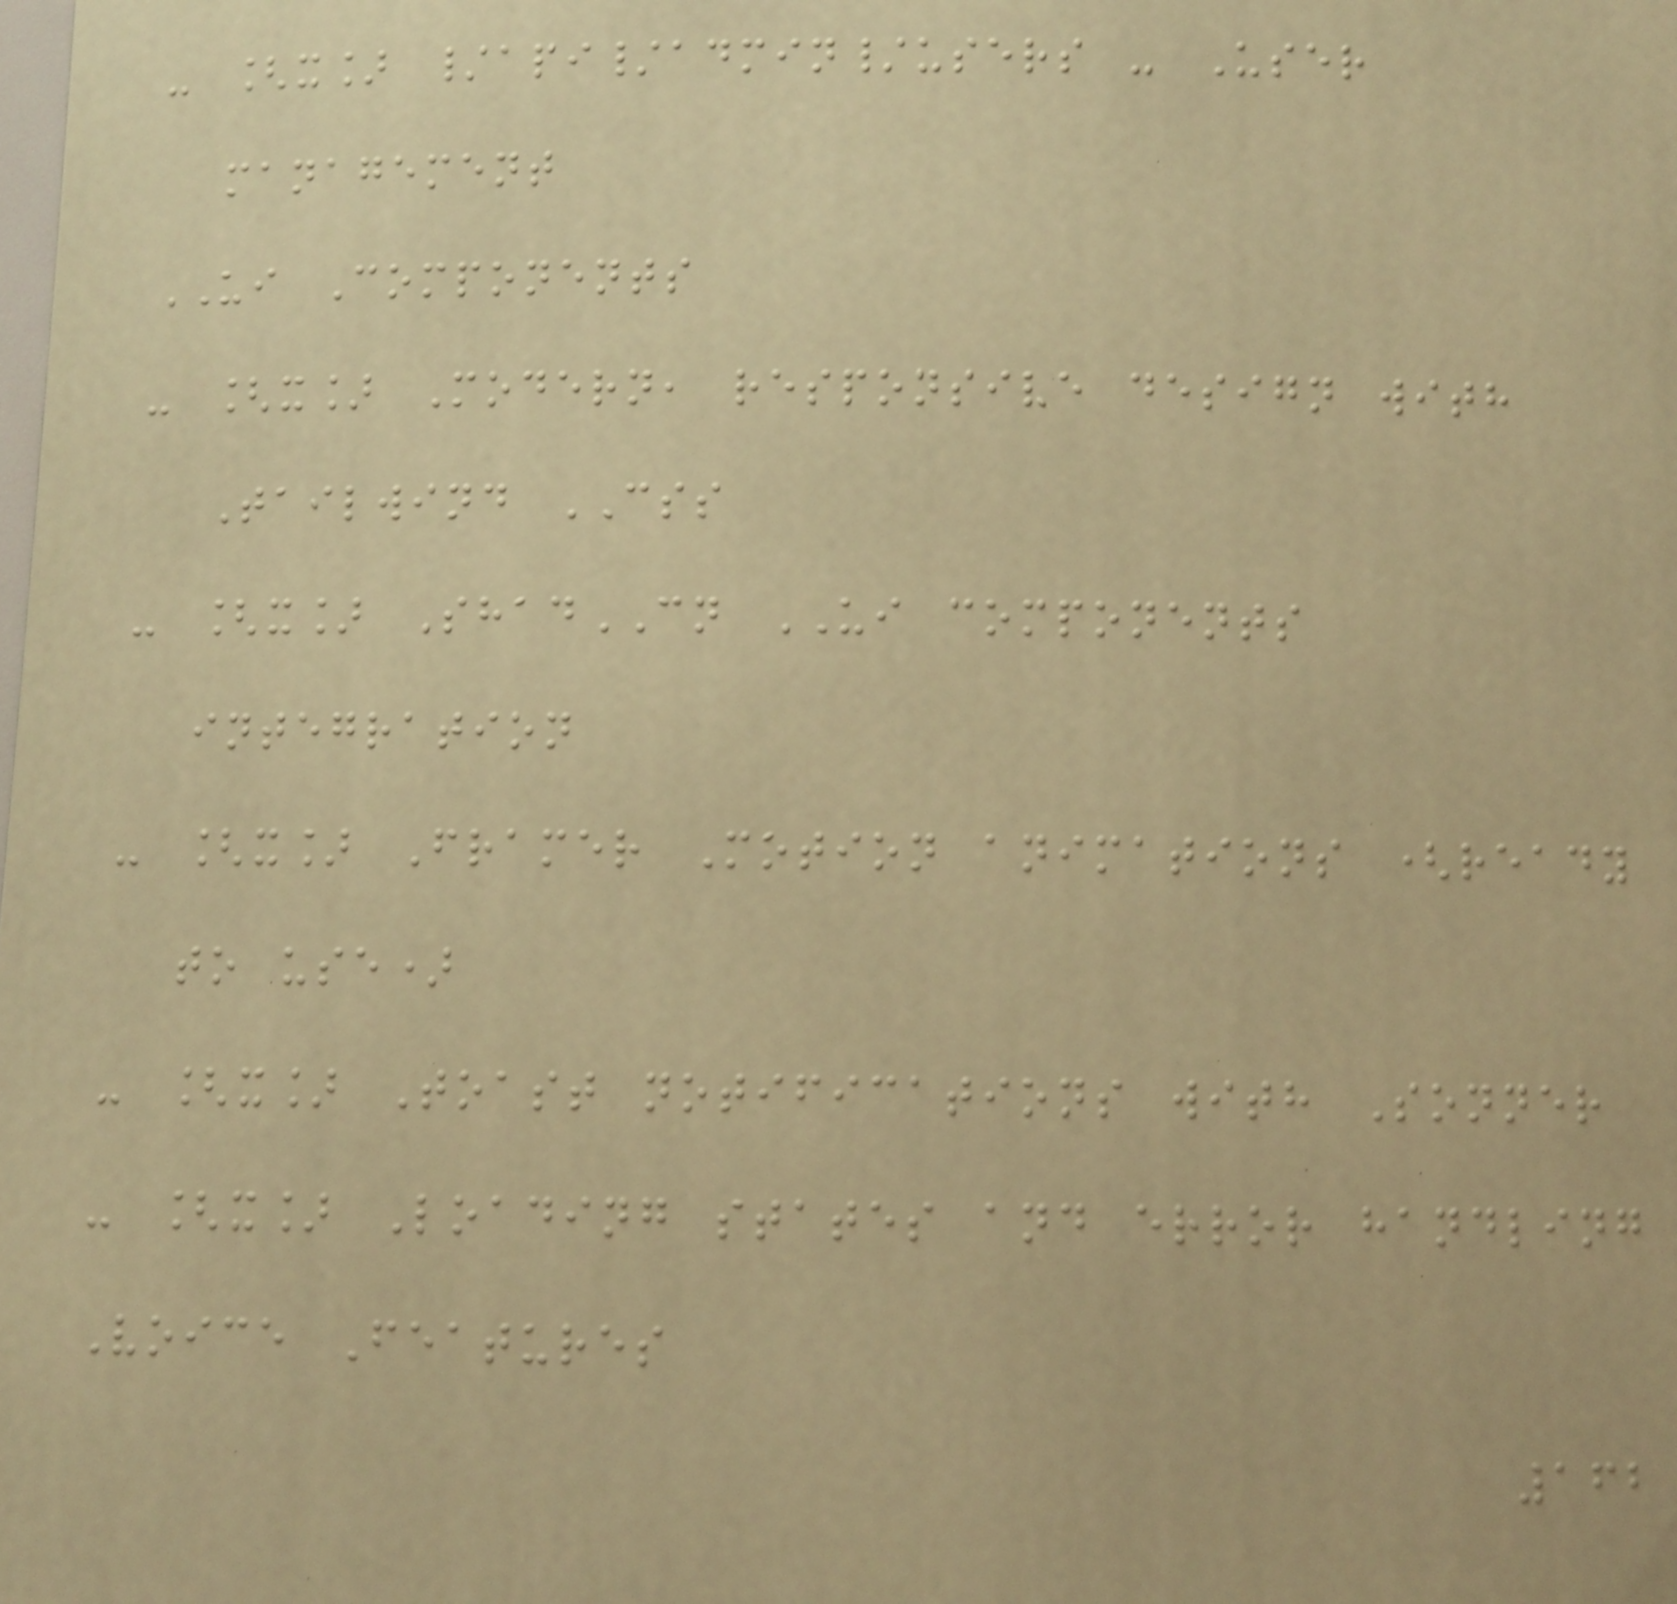- [x] /api/admin/users - User
management
UI Components
- [x] Modern, responsive design with
Tailwind CSS
- [x] ShadCN UI components
integration
- [x] Framer Motion animations (ready
to use)
- [x] Toast notifications with Sonner
- [x] Loading states and error handling
Voice Features
162
